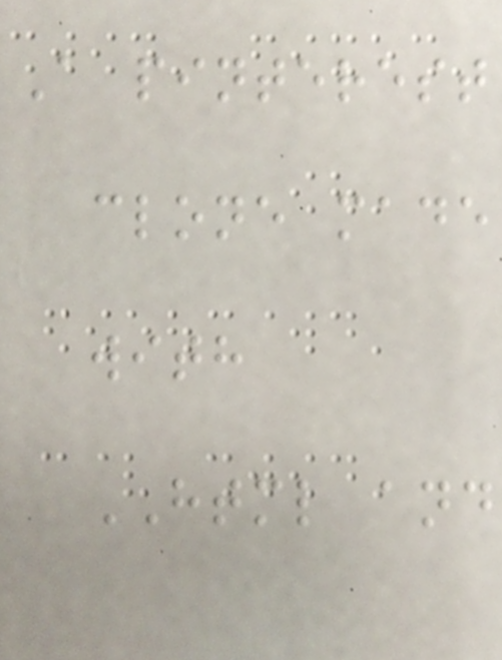A pinterest
clone made
with
HTML and
